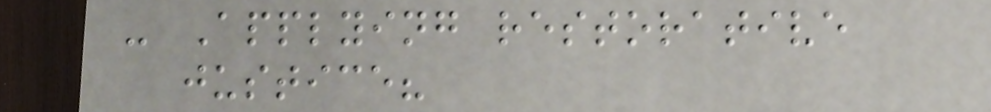- Applying restorative
justice?
